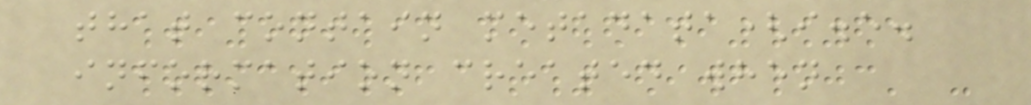that contain metadata(i.e.
information created when
